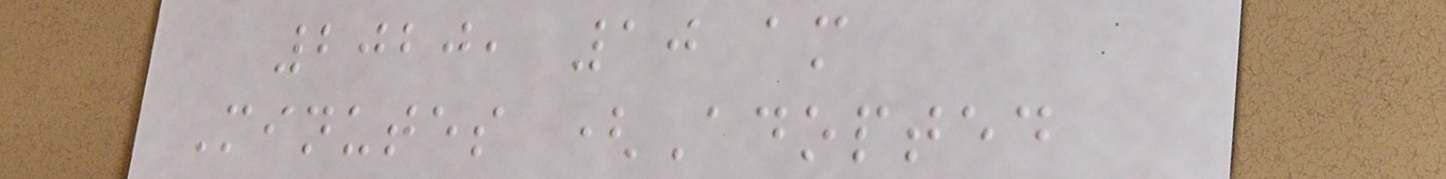2020, 10 am
Minutes (Adopted
